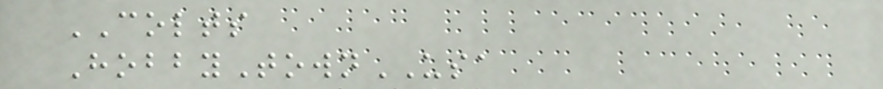COLTS
HobbyTownUSA
